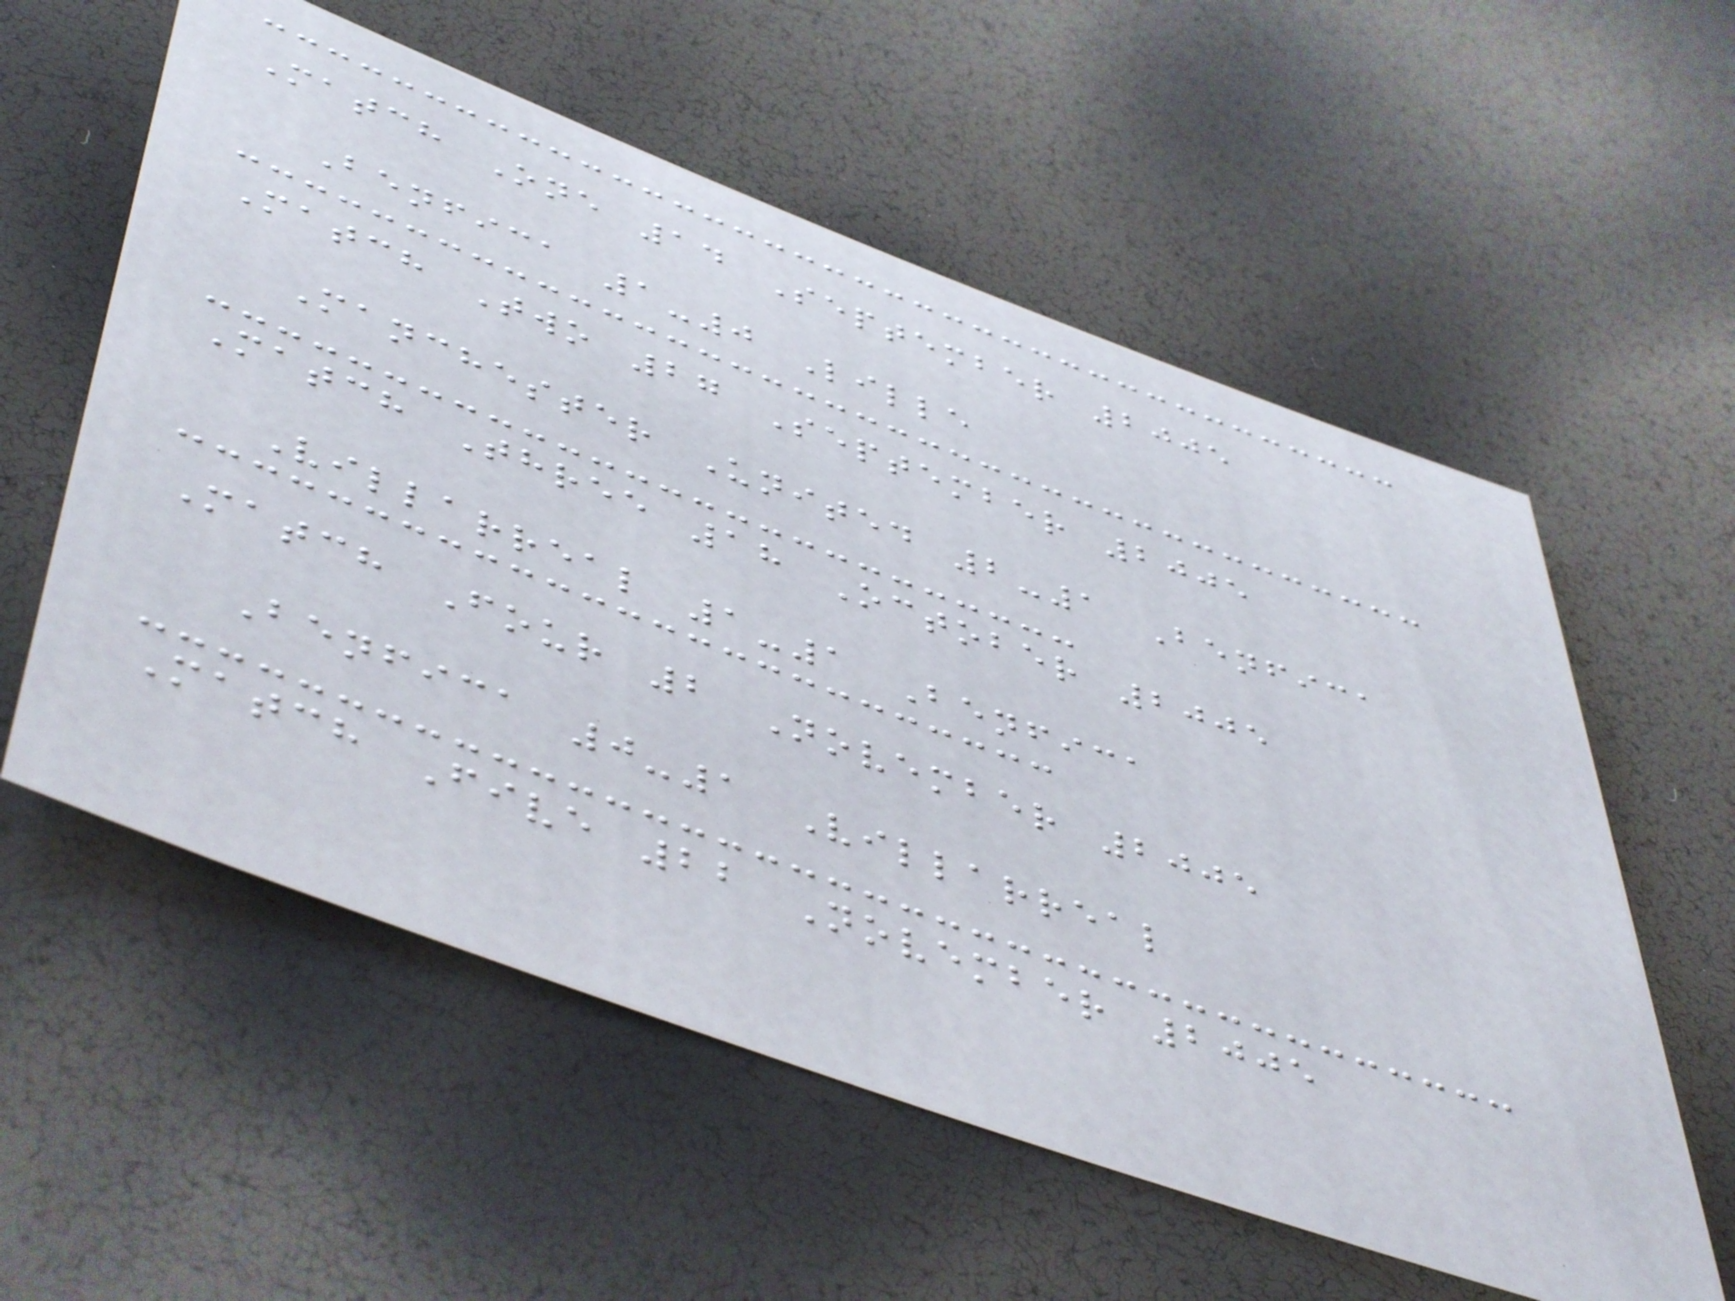Match One 14 September 2005
Benfica 1-0 Lille
Match Two 27 September 2005
Manchester United 2-1 Benfica
Match Three 18 October 2005
Villarreal 1-1 Benfica
Match Four 2 November 2005
Benfica 0-1 Villarreal
Match Five 22 November 2005
